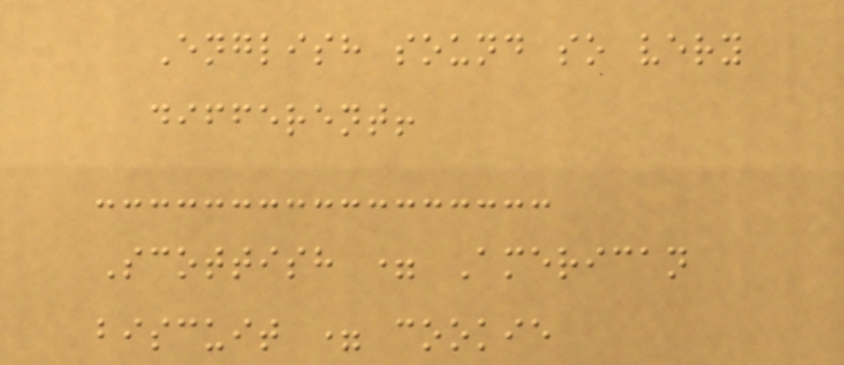English sound so very
different!
Scottish = American
biscuit = cookie
